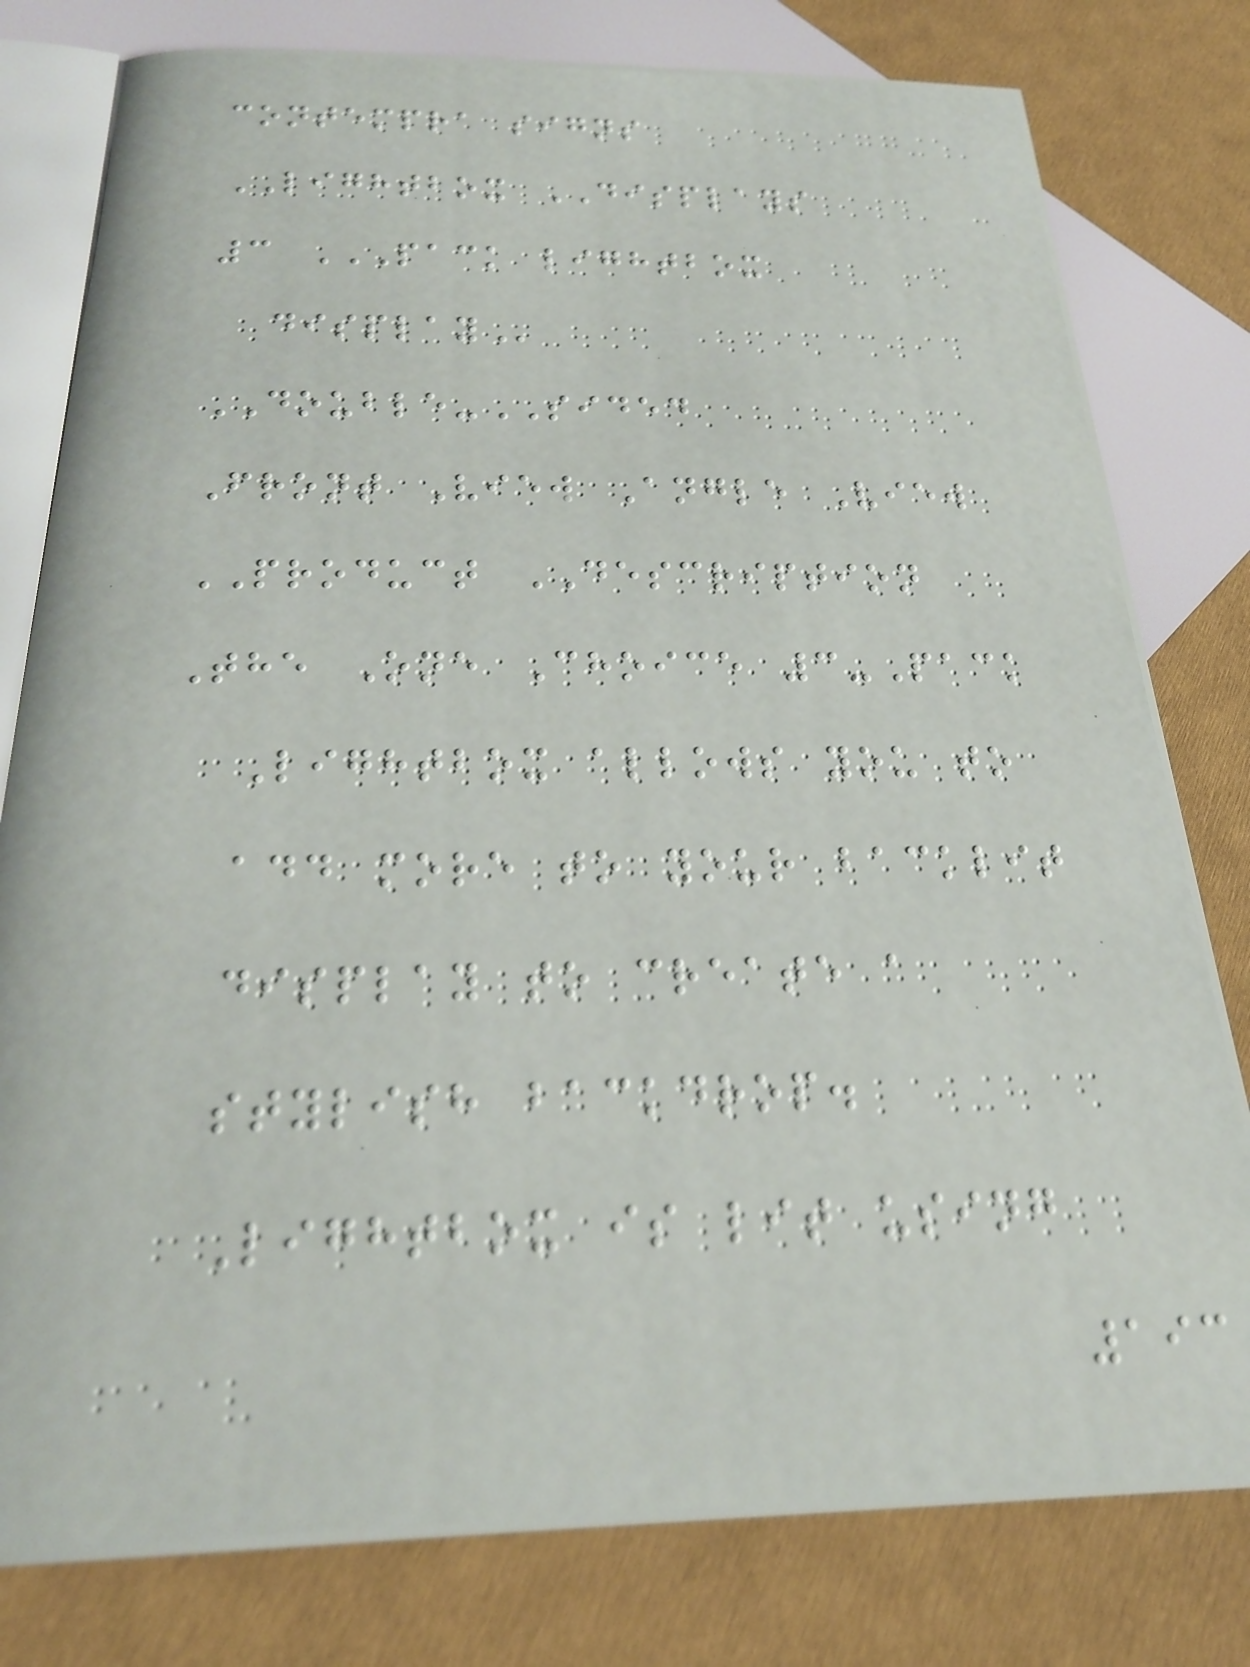contempra signs
LIGHTBOX DISPLAYS
3 PACK LIGHTBOX
DISPLAY
DOUBLE-SIDED
Front View Angle View
PRODUCT DESCRIPTION
The One Choice 3-Pack
Lightbox allows you to
add more to your backlit
display to create a
stylish backdrop.
Lightbox is lit using
193
